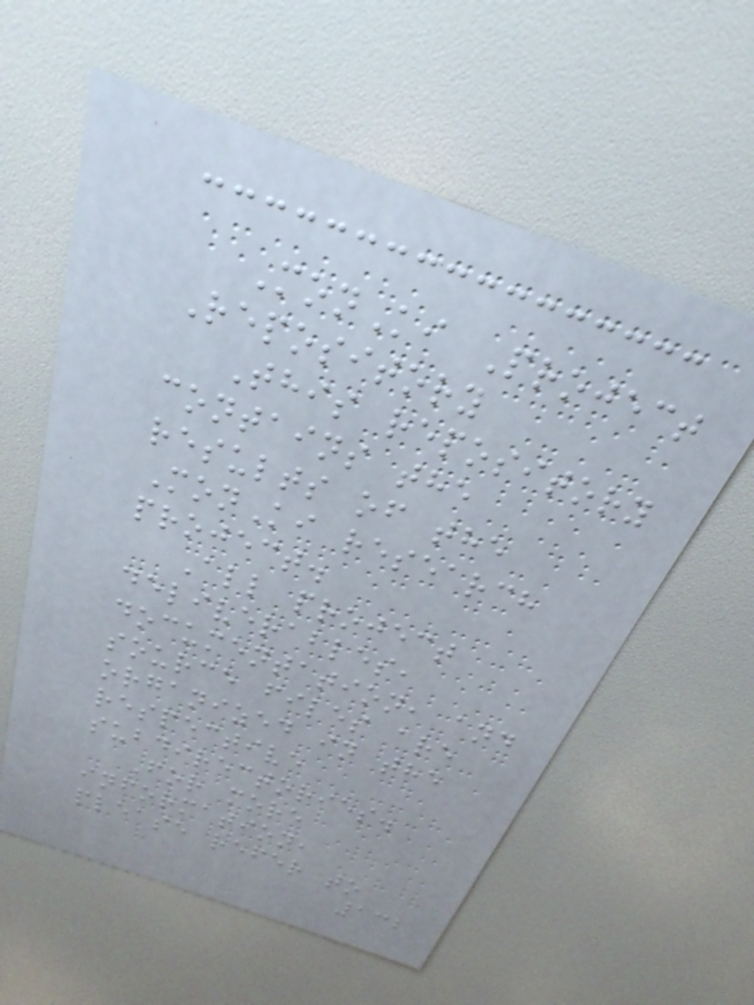MonKi Project
Repository
This repository
contains the
results of the
MonKi research
project.
All project
deliverables,
documentation, and
source files are
organized in the
respective
subdirectories.
For more
information,
please refer to
132
